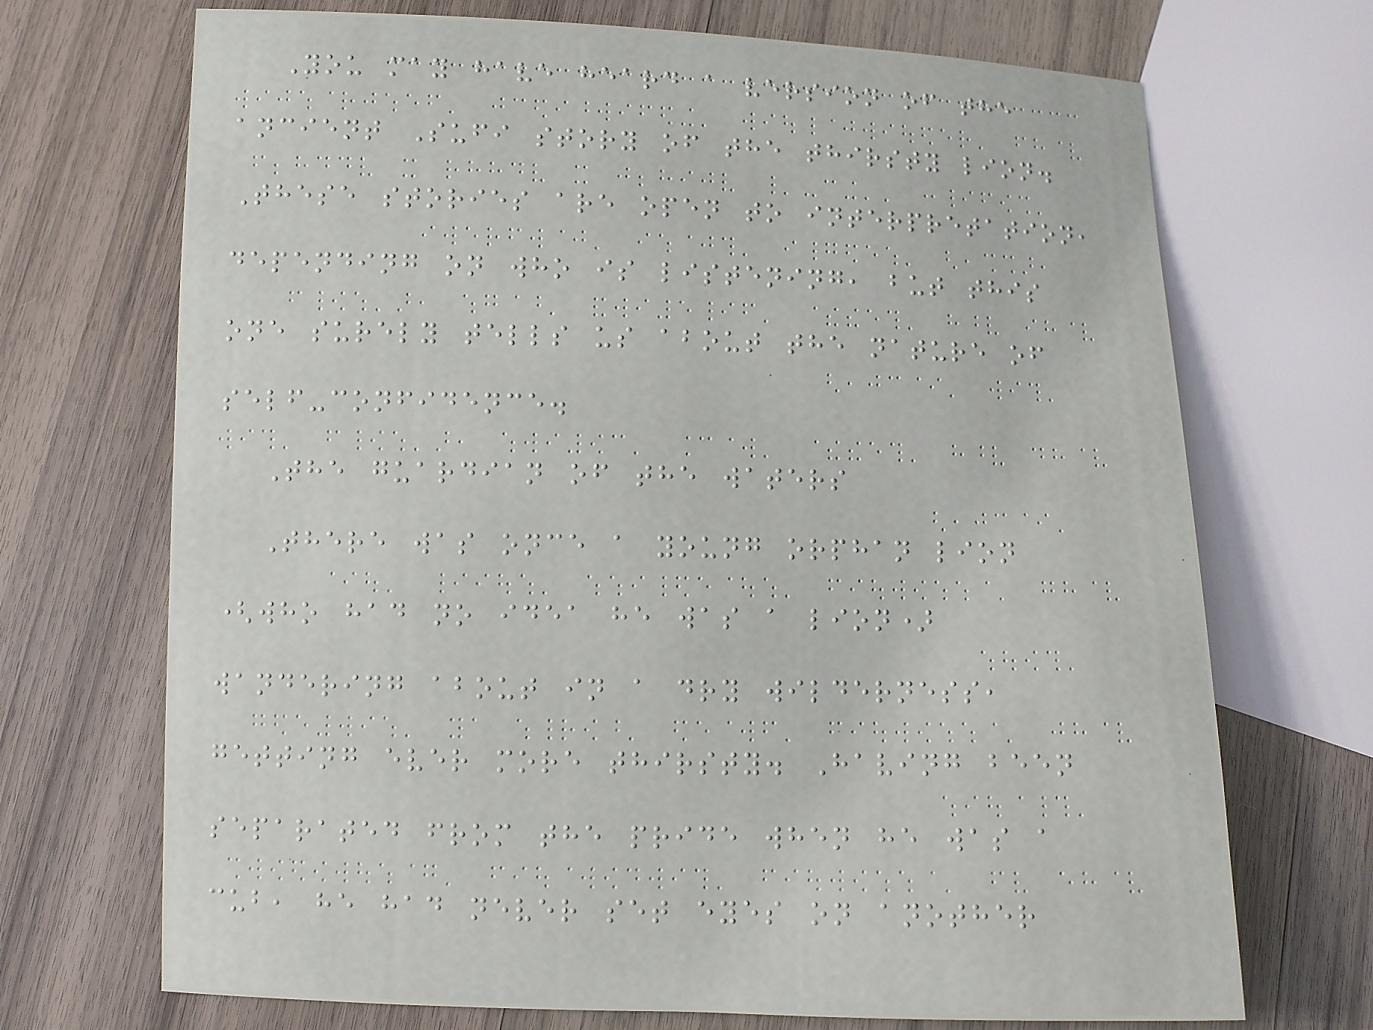You may have heard a version of the
ancient Sufi story of the thirsty lion.
These stories are open to interpretation,
depending on who is listening, but this
one surely tells us about the nature of
self-confidence.
The guardian of the waters
There was once a young orphan lion
(who had no idea he was a lion)
wandering about in a dry wilderness,
getting ever more thirsty. Having been
separated from the pride when he was a
cub, he had never set eyes on another
